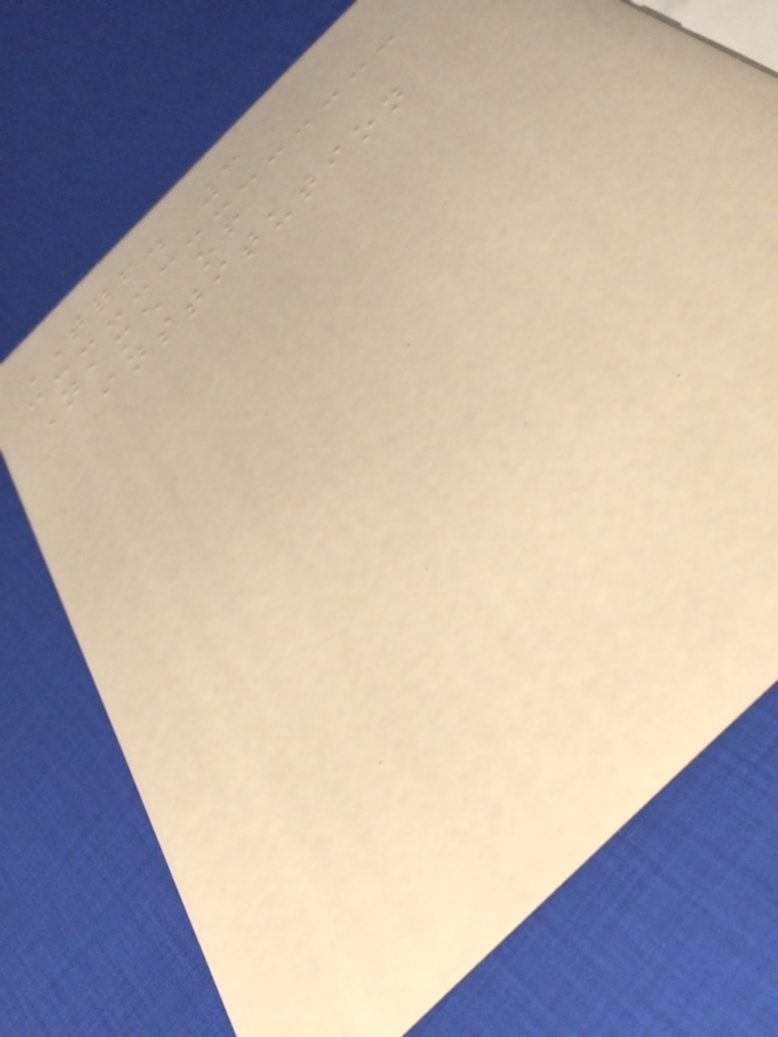TQF. 3
Name of
institution
